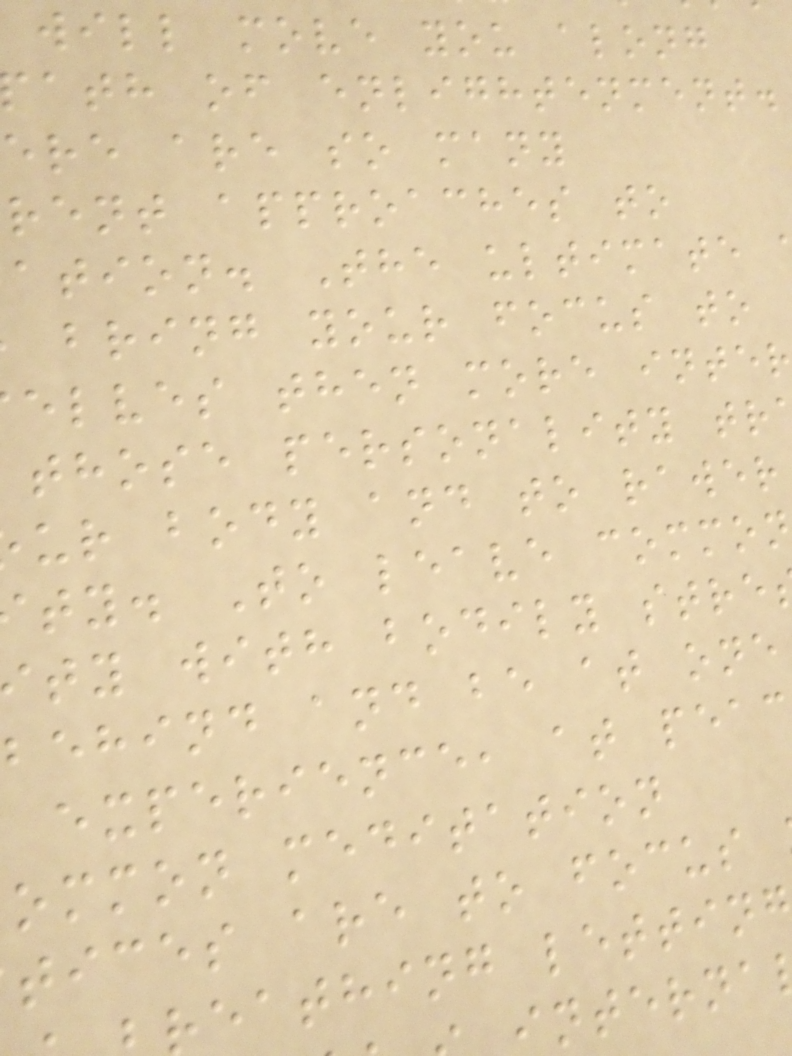will move you along
ath of enlightenment.
ere are so many
rent approaches to
ation. The ultimate
bring your focus to
elves then more inter
those personality tr
ur body and to rawer
ty. To leave common
ty with bodily stre
behind and be at one
experience, at peac
ommon meditation
tices are to focus
eathing letting
interna
